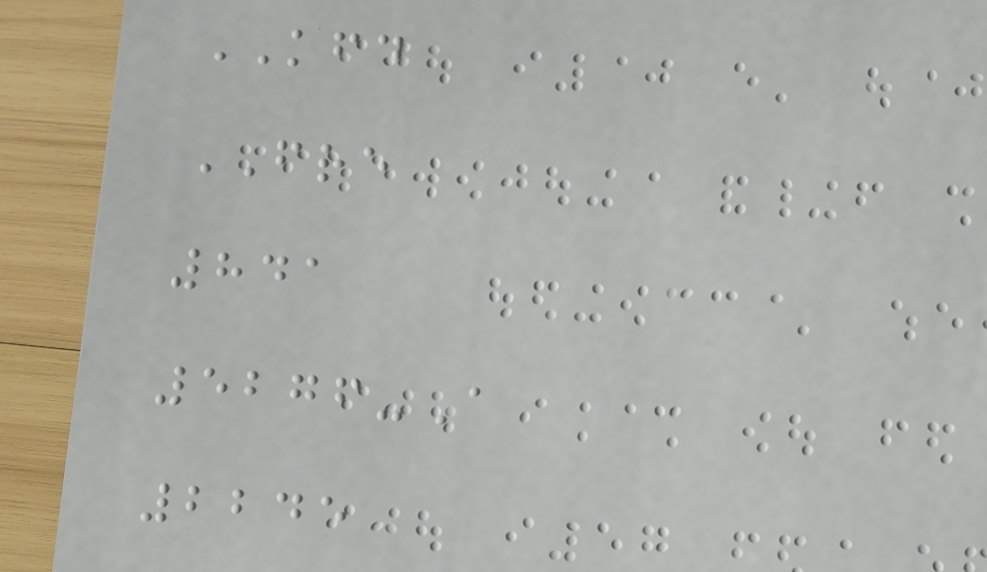KFD
FRE
841
5276-A
2245
